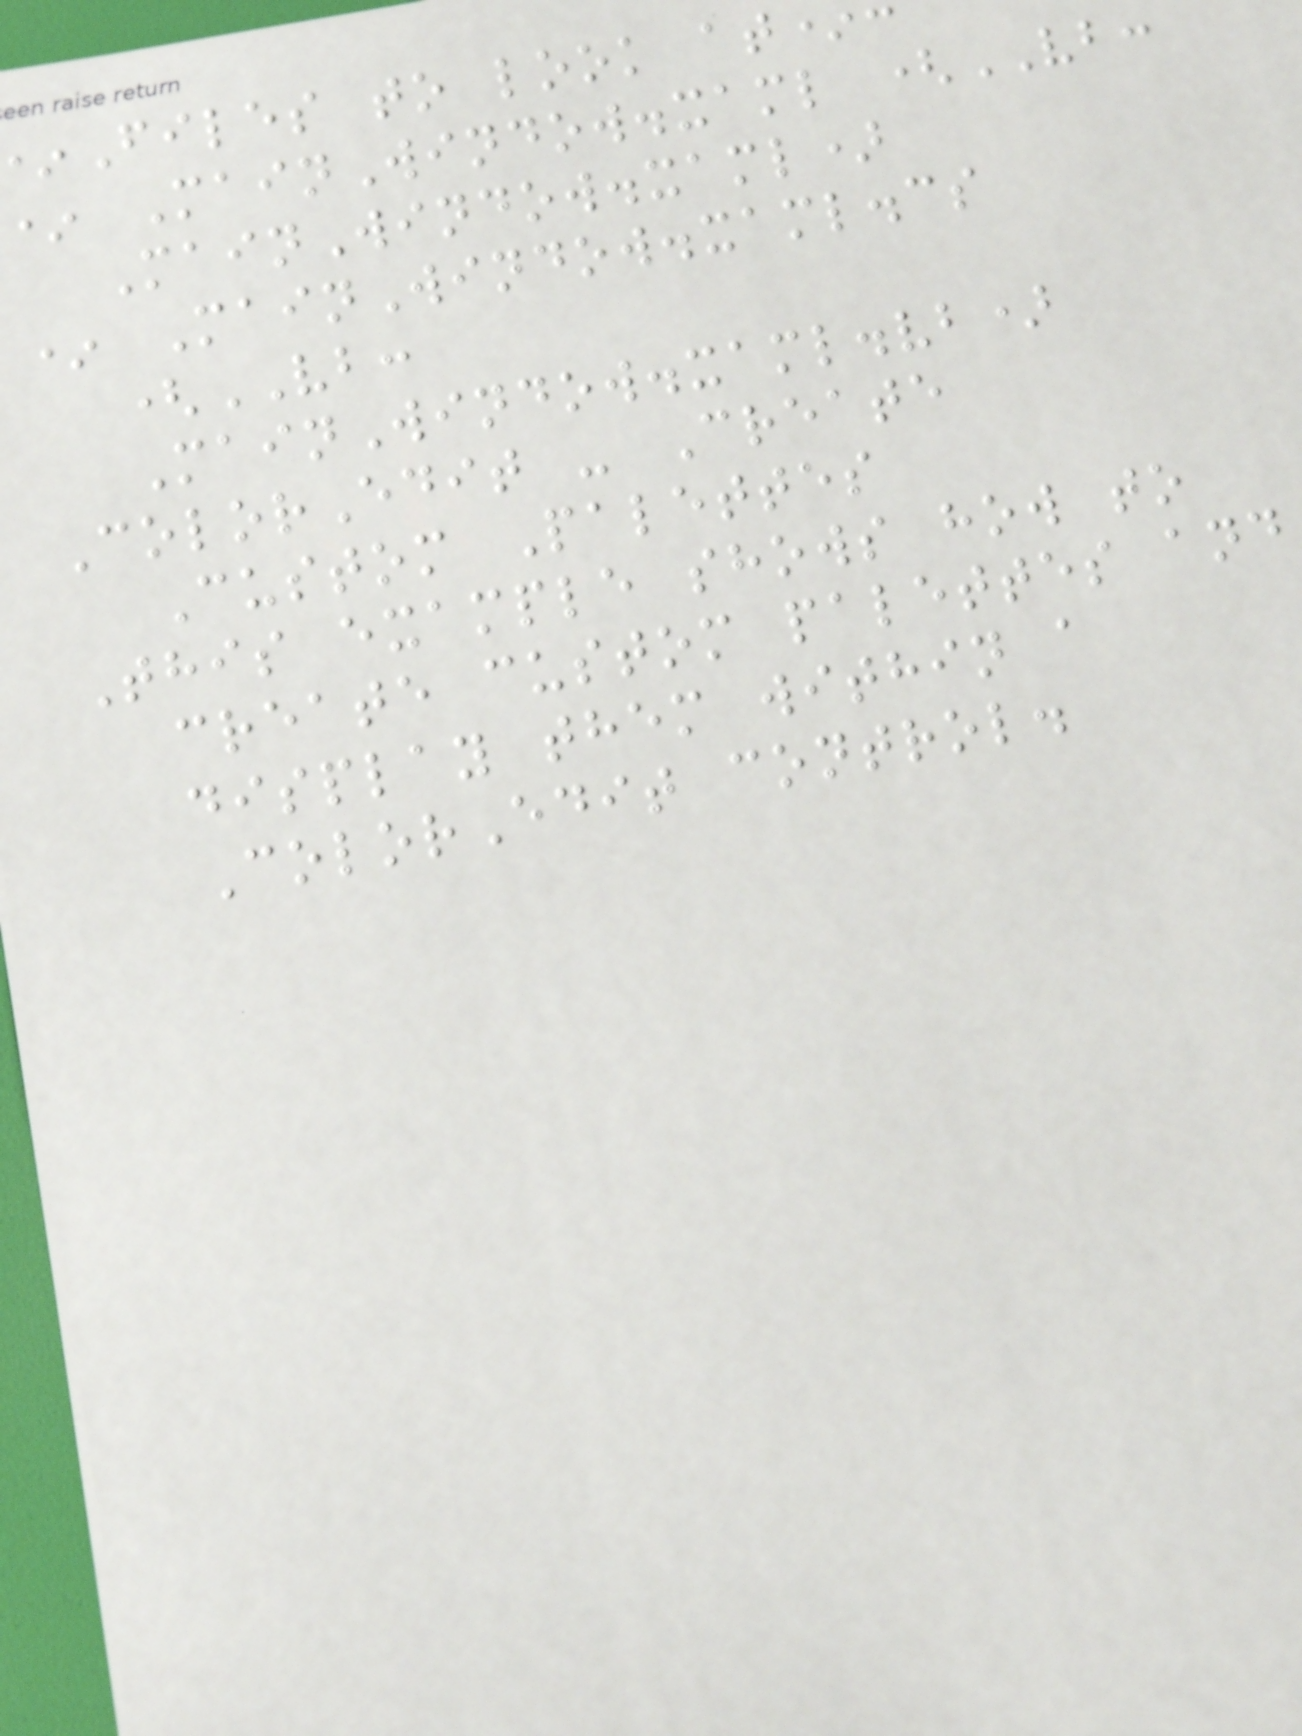Files to look at
* MainWindow.xaml (VB:
MainWindow.xaml)
* MainWindow.xaml.cs
(VB:
MainWindow.xaml.vb)
ColorEdit - Create
Custom Palettes
This example shows how to
create custom palettes and
display them within a
ColorEdit control.
